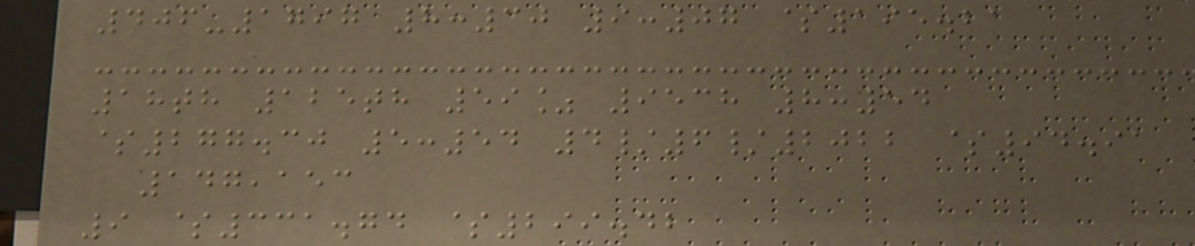406-1797 8:30 9:07 $195.21
18th 125th 59% 9538 8:54
$277.30 5:54 4/6/2022 $94.91
147,153
9 $331.74 $299.42
